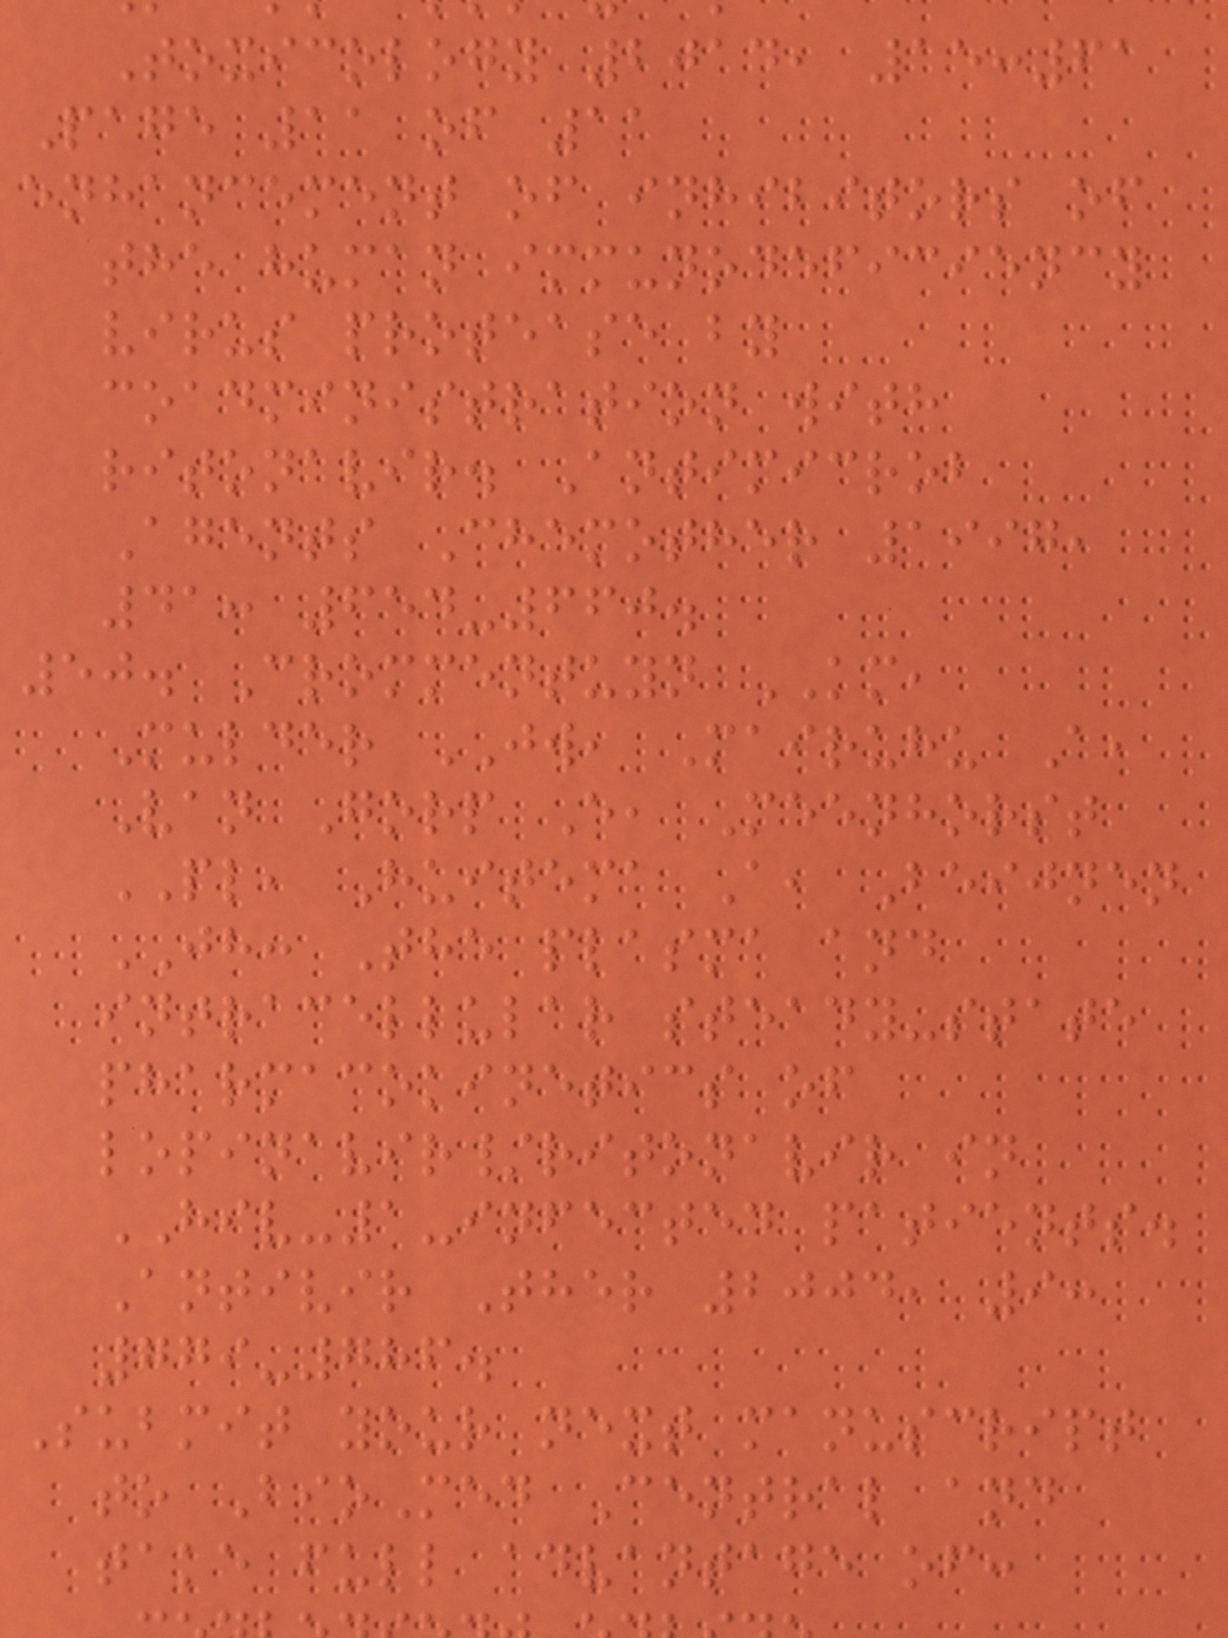Toxicology 2014, 15:61
Page 11 of 11
enhancement of inhibitors of
the human immunodeficiency
virus protease by
coadministration with
ritonavir. Antimicrob
Agents Chemother 1997,
41: 654-660.
50. Crommentuyn KM,
Mulder JW, Mairuhu A,
Van Gorp E, Meenhorst
PL, Huitema A, Beijnen
JH: The plasma and
intracellular steady-state
pharmacokinetics of
lopinavir/ritonavir in
HIV-1-infected patients.
Antivir Ther 2004, 9:
779-786.
Submit your next manuscript
to BioMed Central and
take full advantage of:
